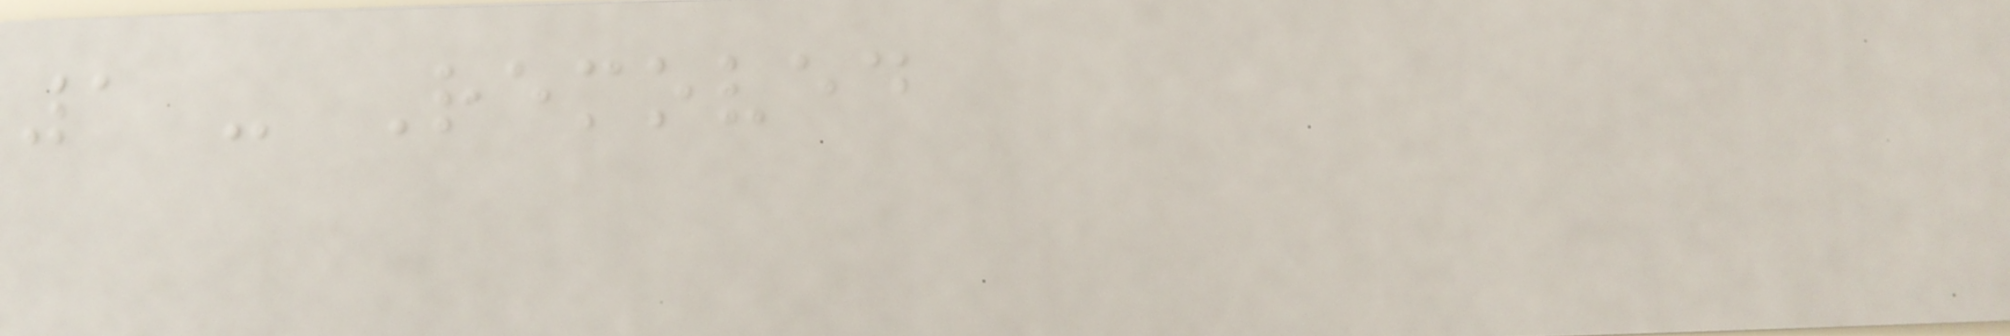1 - Removed
